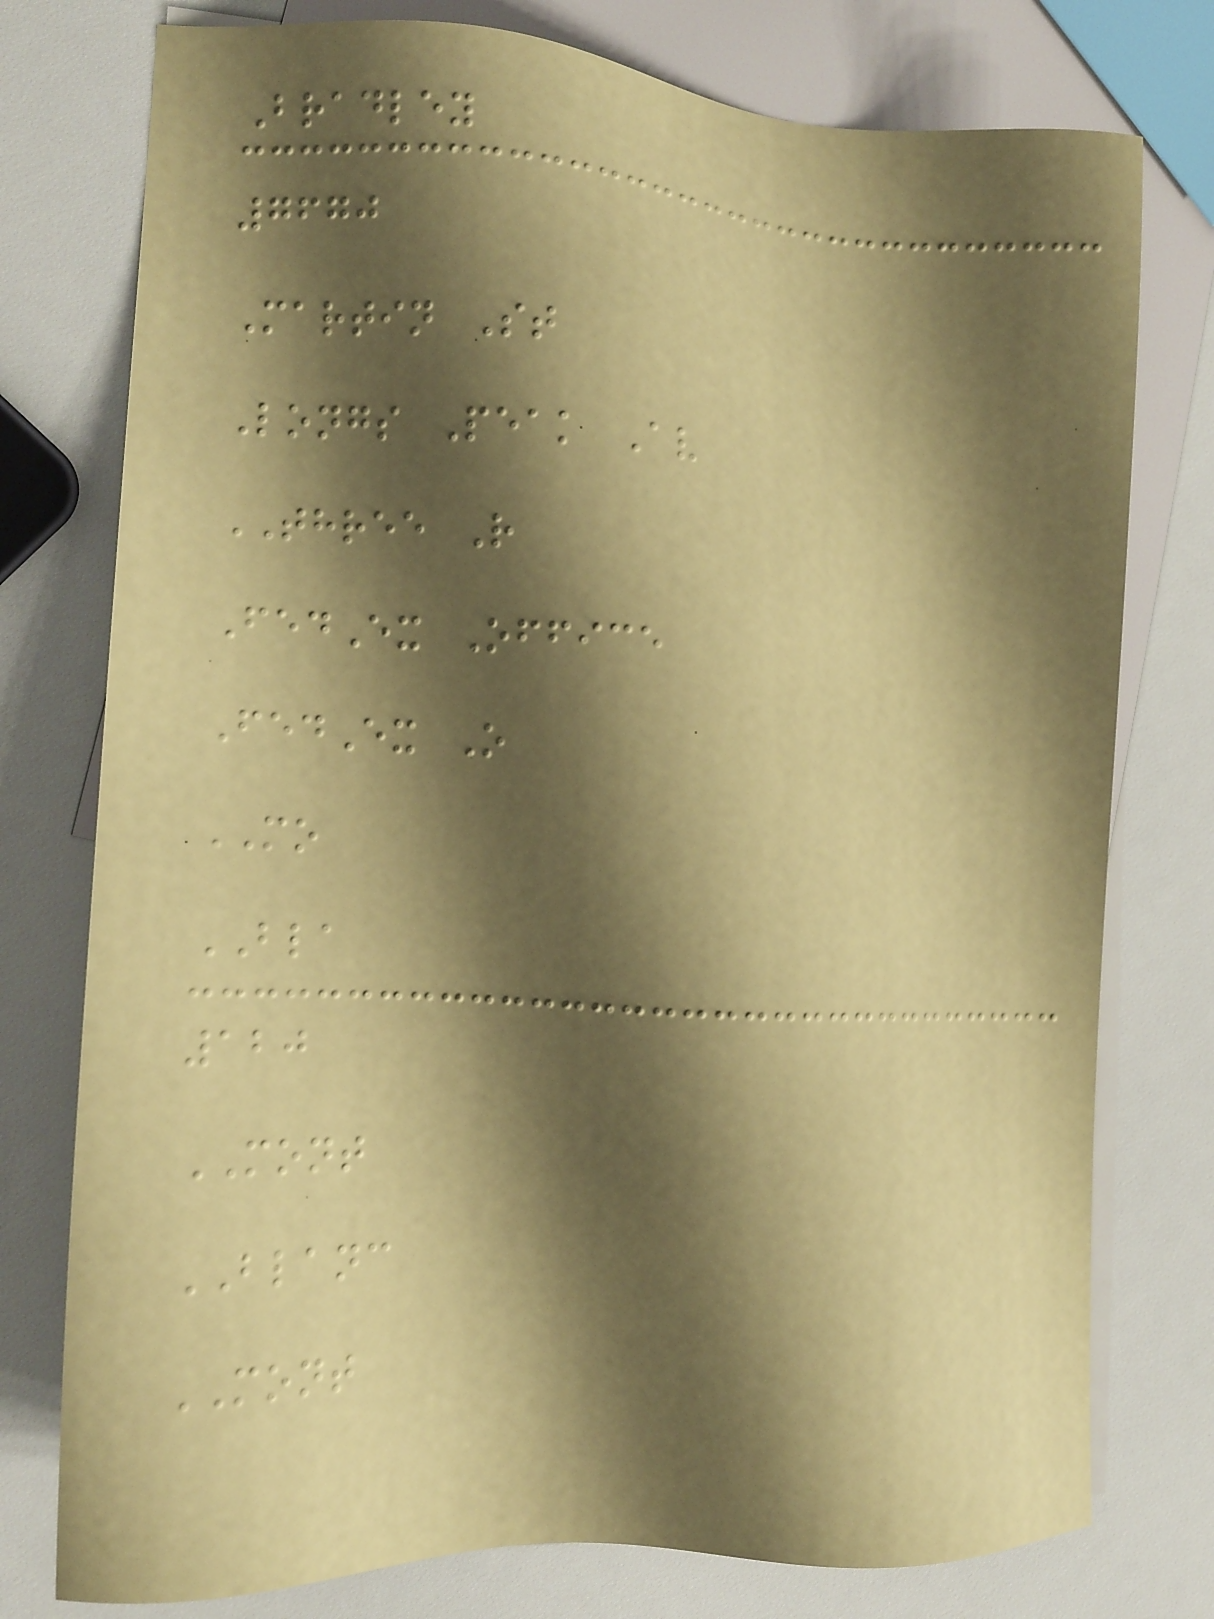Bradley
7670
Martin St
Longs Peak Av
THREE R
FedEx Office
FedEx O
MO
BLA
120
MONT
BLANC
MONT
